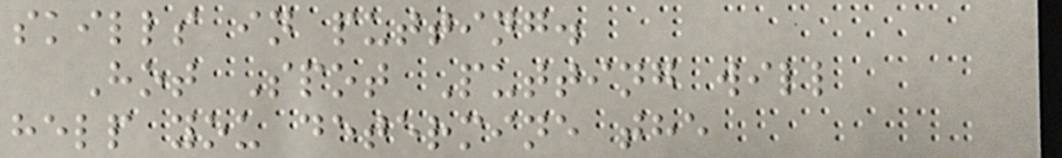skills in putting.
Hot Spot Putting will
help you determine the
